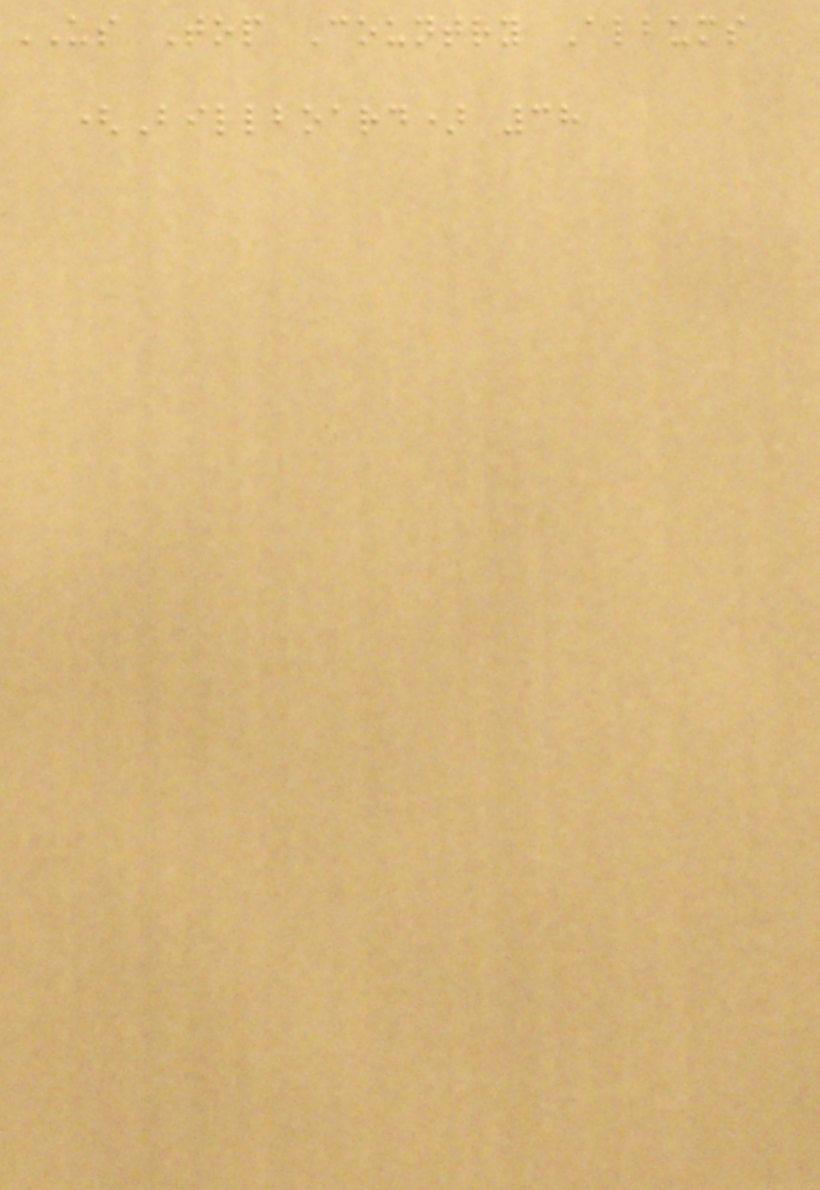US Top Country Albums
(Billboard) 38
